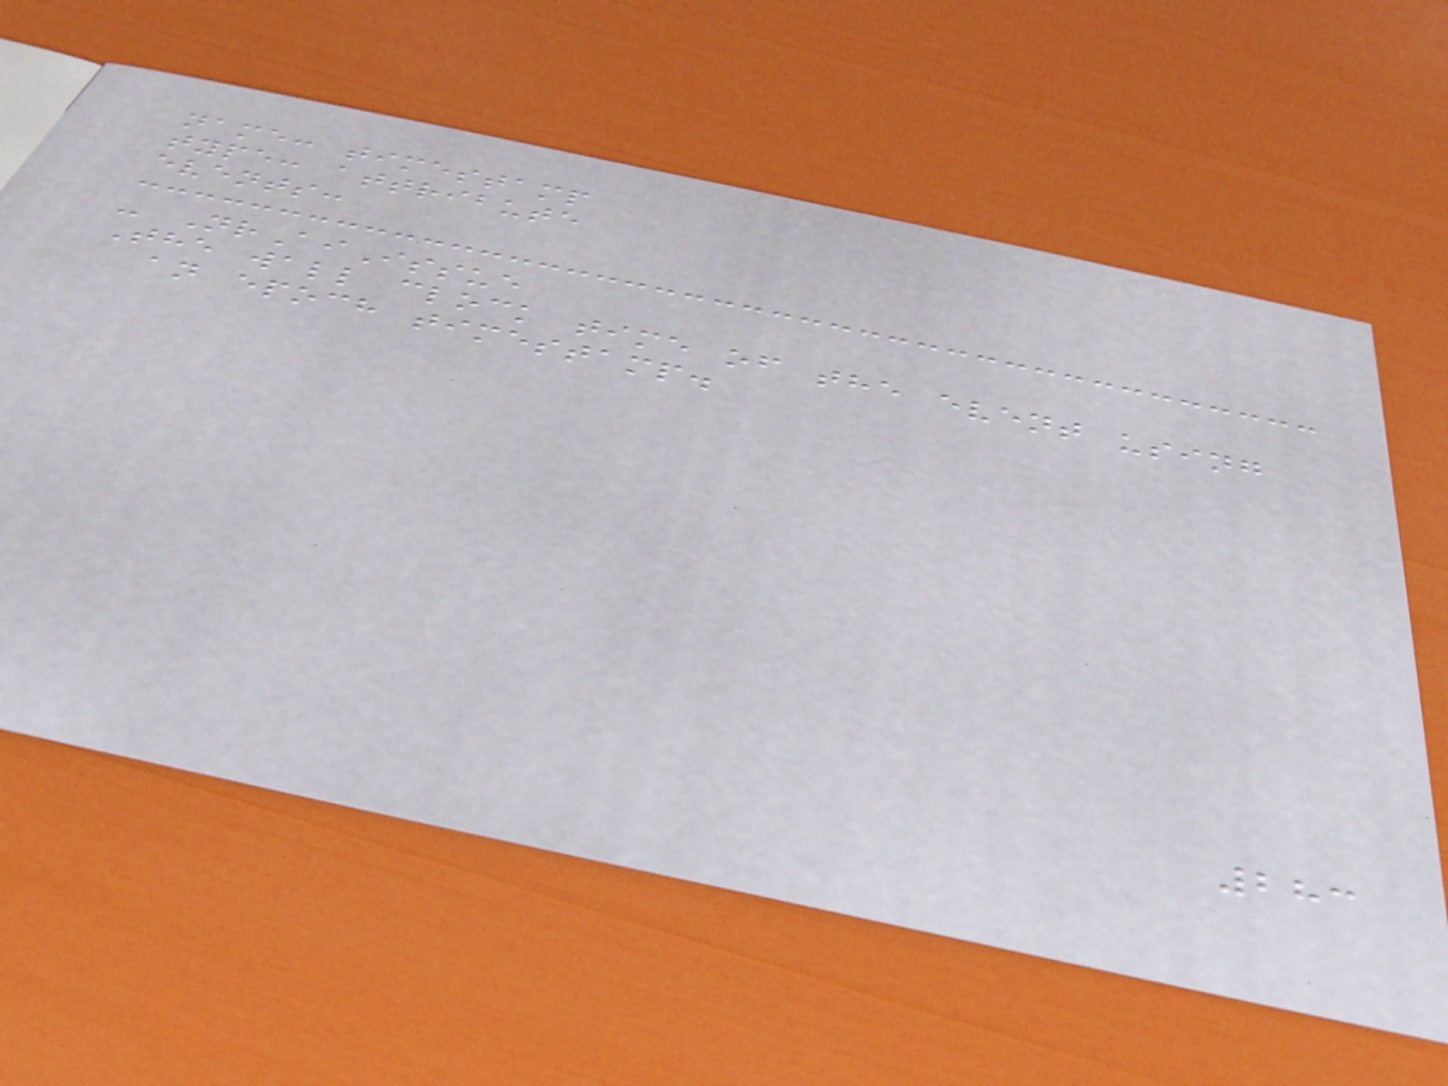name: timestamp
type: attribute
events:
- NrAiIssue
The wall clock time of the event using
an epoch timestamp.
283
